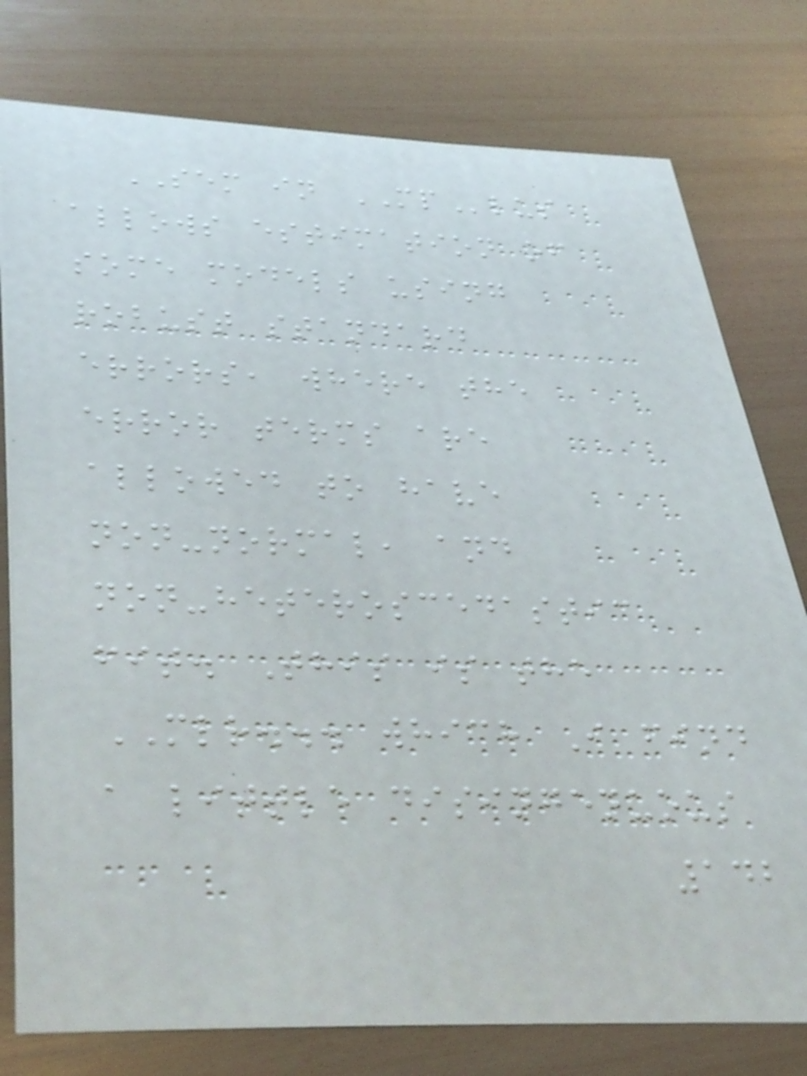SEM in MPlus
allows estimation of
some models using
robust standard
errors, where the
error terms are
allowed to have
non-normal, and
non-heteroscedastic
fit. This is the
MLR... which I find
a little disingenuous
142
